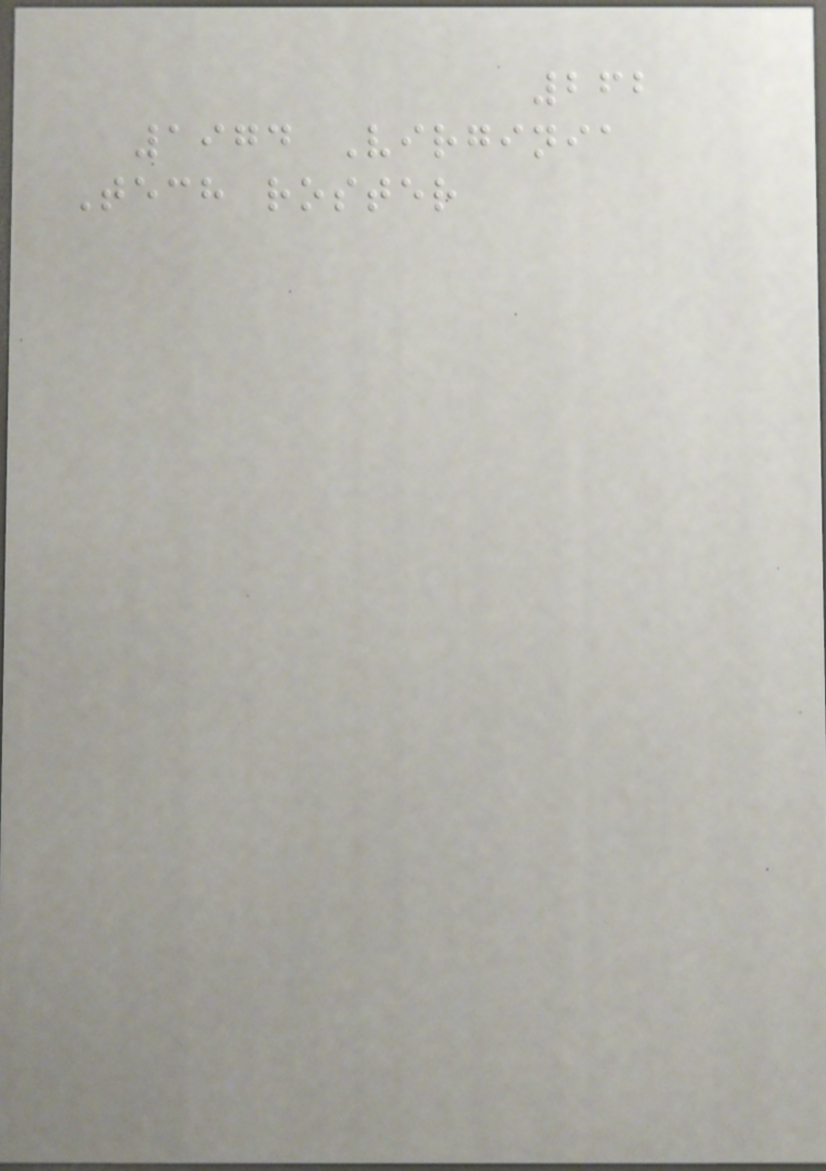262
1974 Virginia
Tech roster
